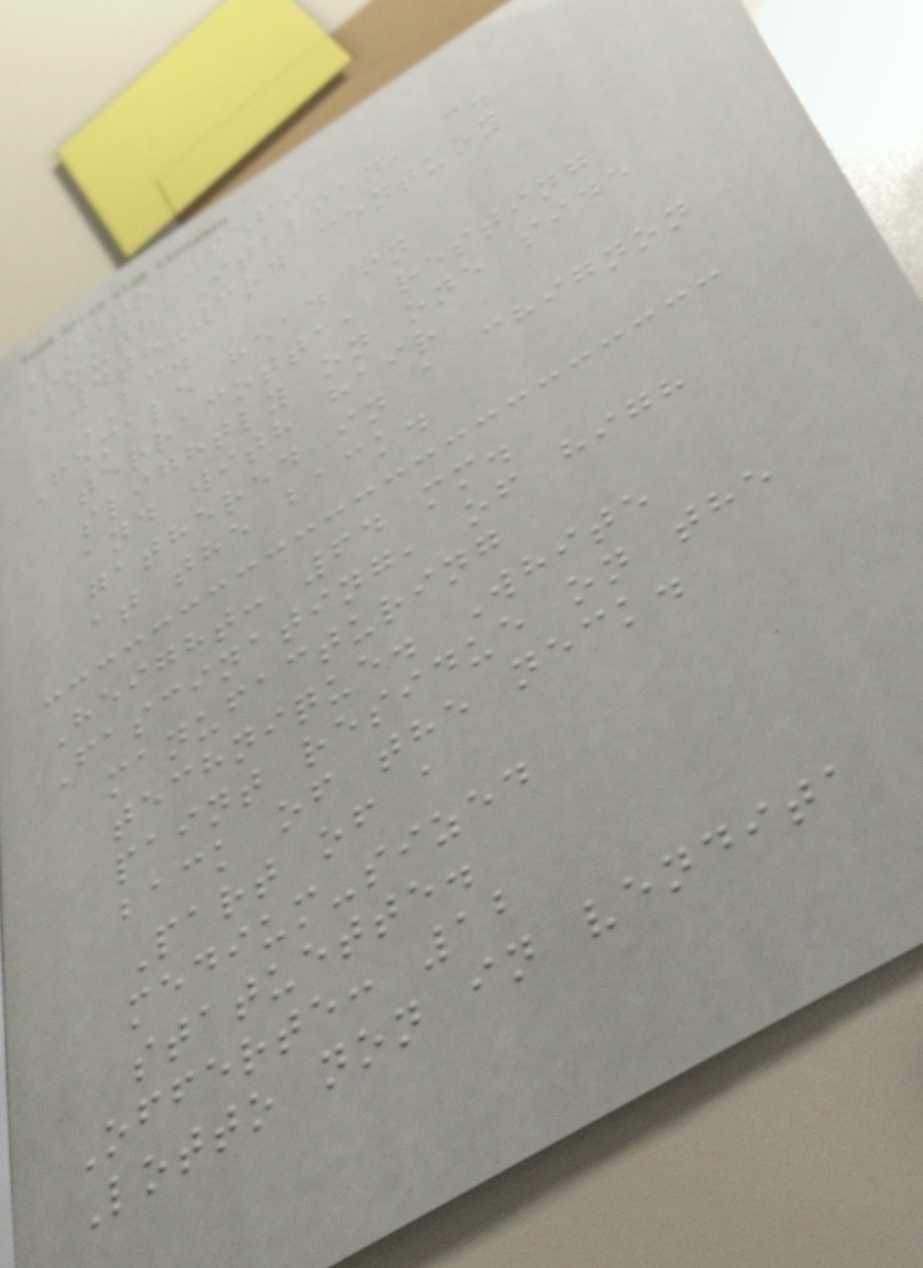Lotto 956:
South Italian, c.
4th-3rd century
BC.
Female head in
terracotta, resting
slightly on one side
and with hair
gathered in a chignon
at the back.
Height: 64 mm.
Fascinating, of high
manufacturing
technique. White
paint residue on the
back of the neck.
Part of a
medium-sized
statuette.
Offerte: 12
Lotto non in vendita
